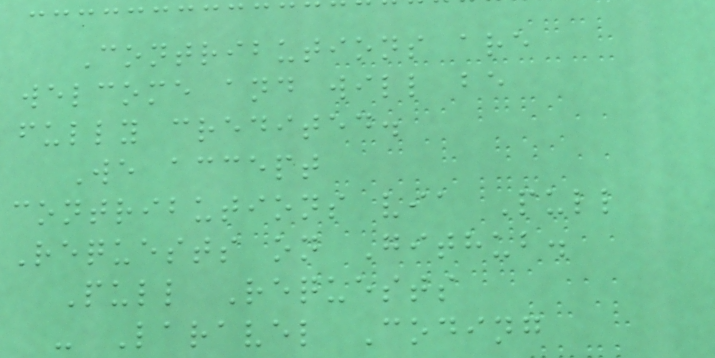Contributions are
welcome and will be
fully credited.
We accept
contributions via Pull
Requests on Github.
Pull Requests
- Laravel Coding
